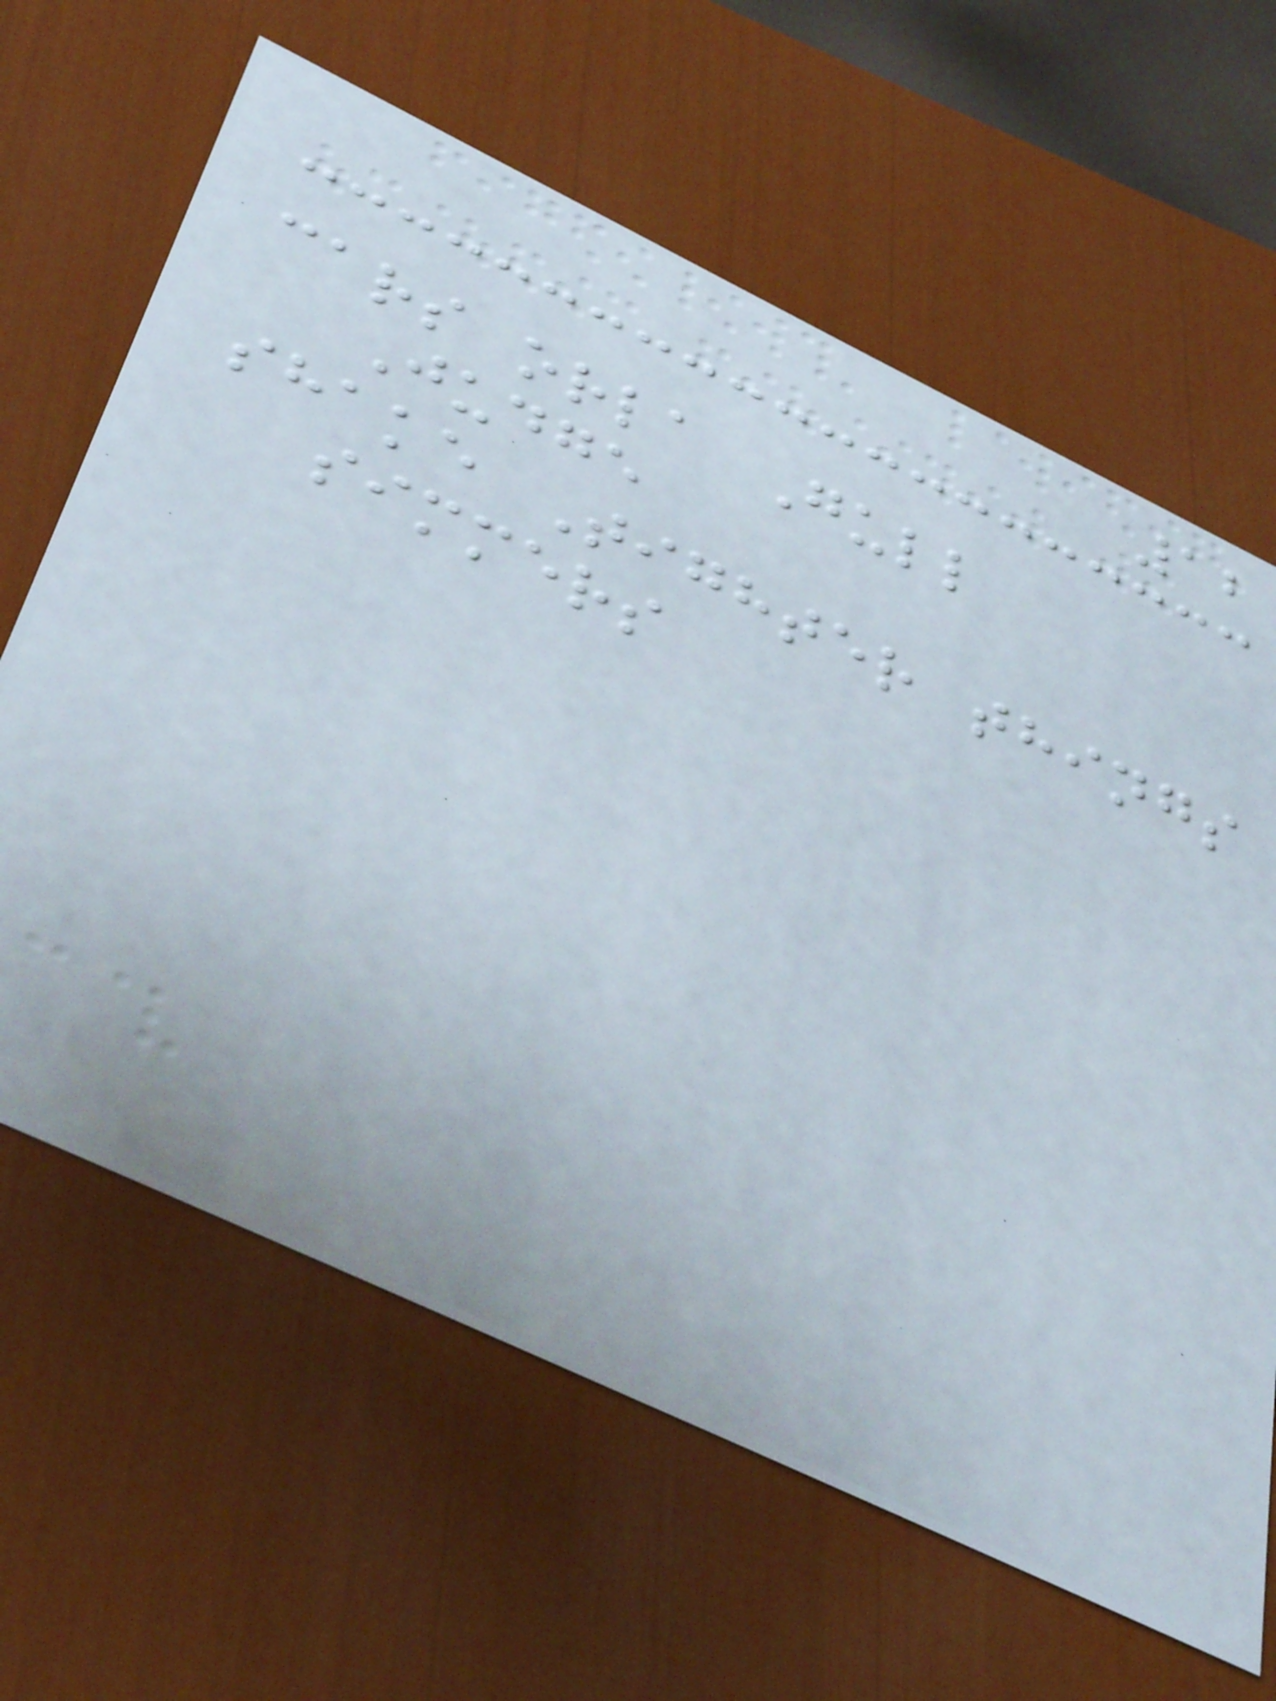12
cars orla Gull
Judge
shake Tighter things
simmers
